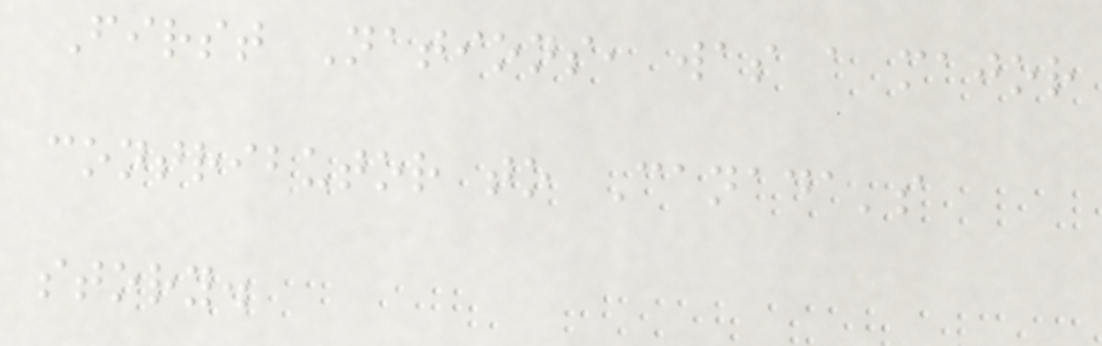First Nations, was a major
contributor to Canada's
story.
